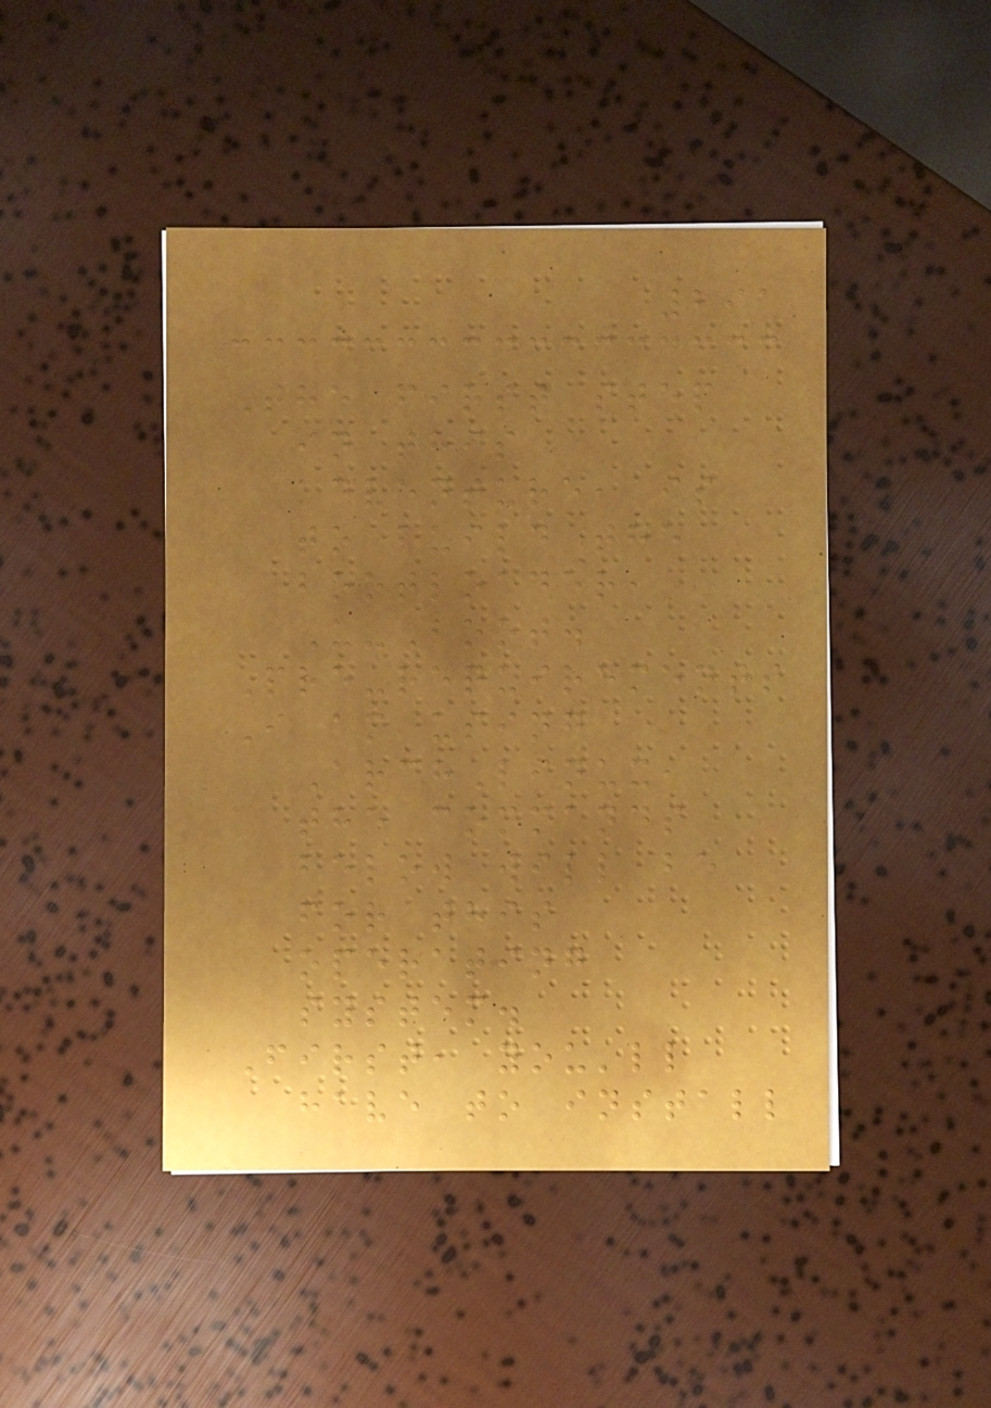291
The first step
in this
adventure, is
to build the
bootloader,
U-Boot.
Pre-requirements
I am using
ArchLinux,
the commands
below will be
for this
operating
system.
First, you'll
have to install
